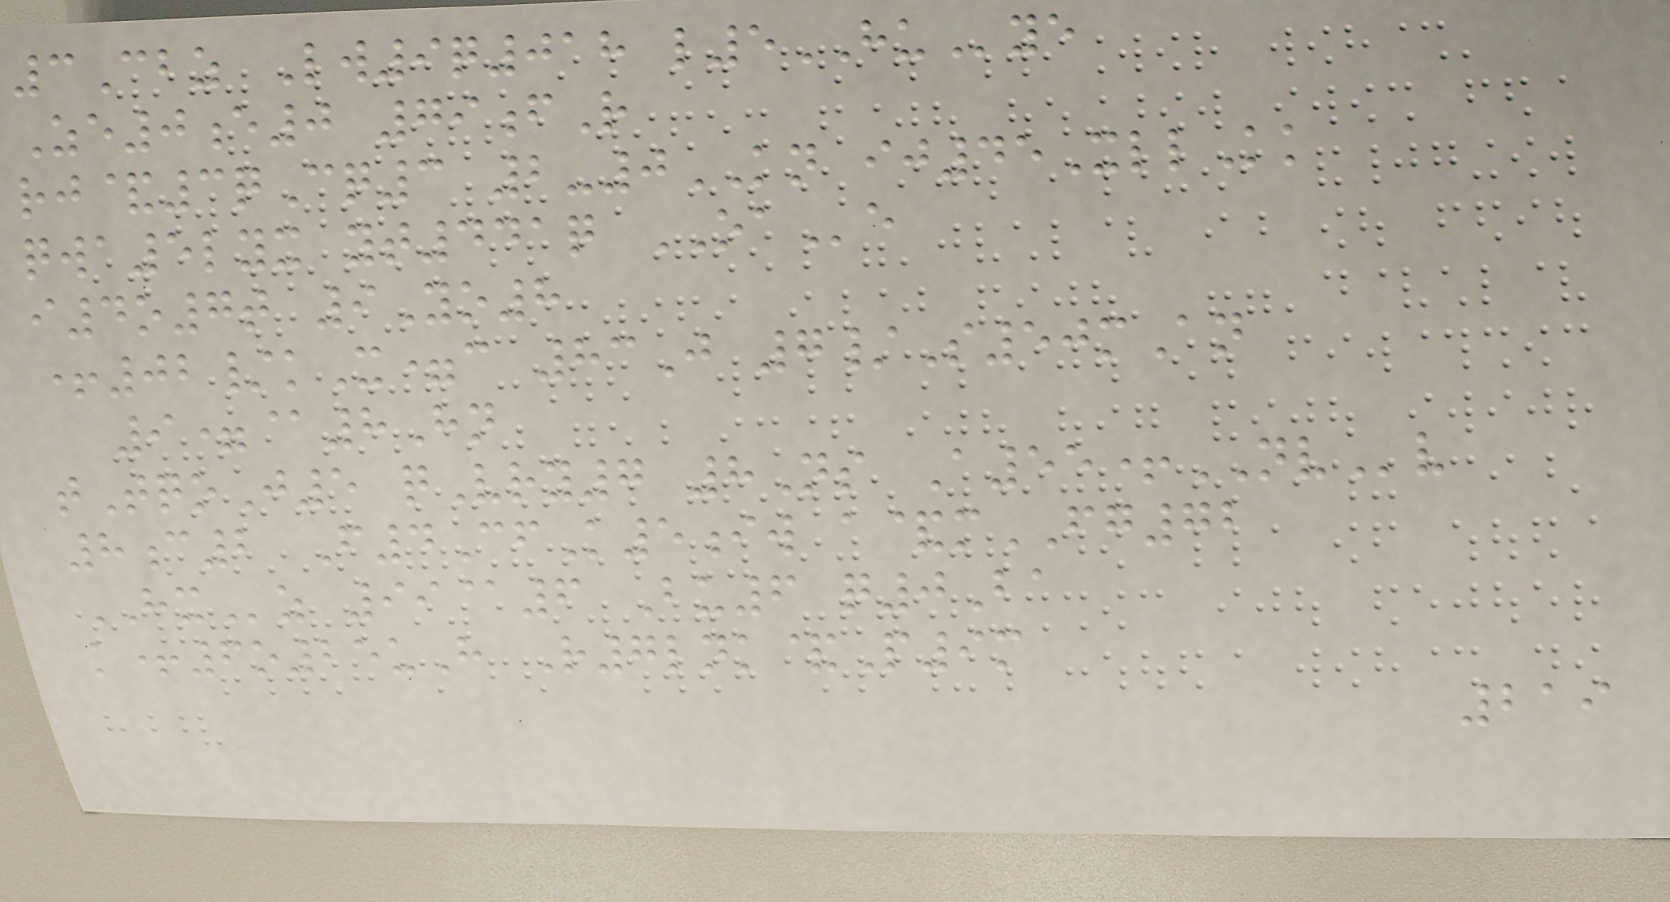3Cbz Lw9q018 l5HUye
Ze0e0 79fR
rj&3qCq3 2-0KN ij45XllKk
qwa5lyx yt441q OAe
i4o7t 9Yo8
+02/kX=c 83J 7/S50mAn
9=@8Hn
tTqoJ5 qVry7 8Ns A55+NVv
8c2 F4CfK5iw a&mFG72
HXz 99@6 Bu6 q0Ba
k+6o25uH R7lnk&P9m
219
